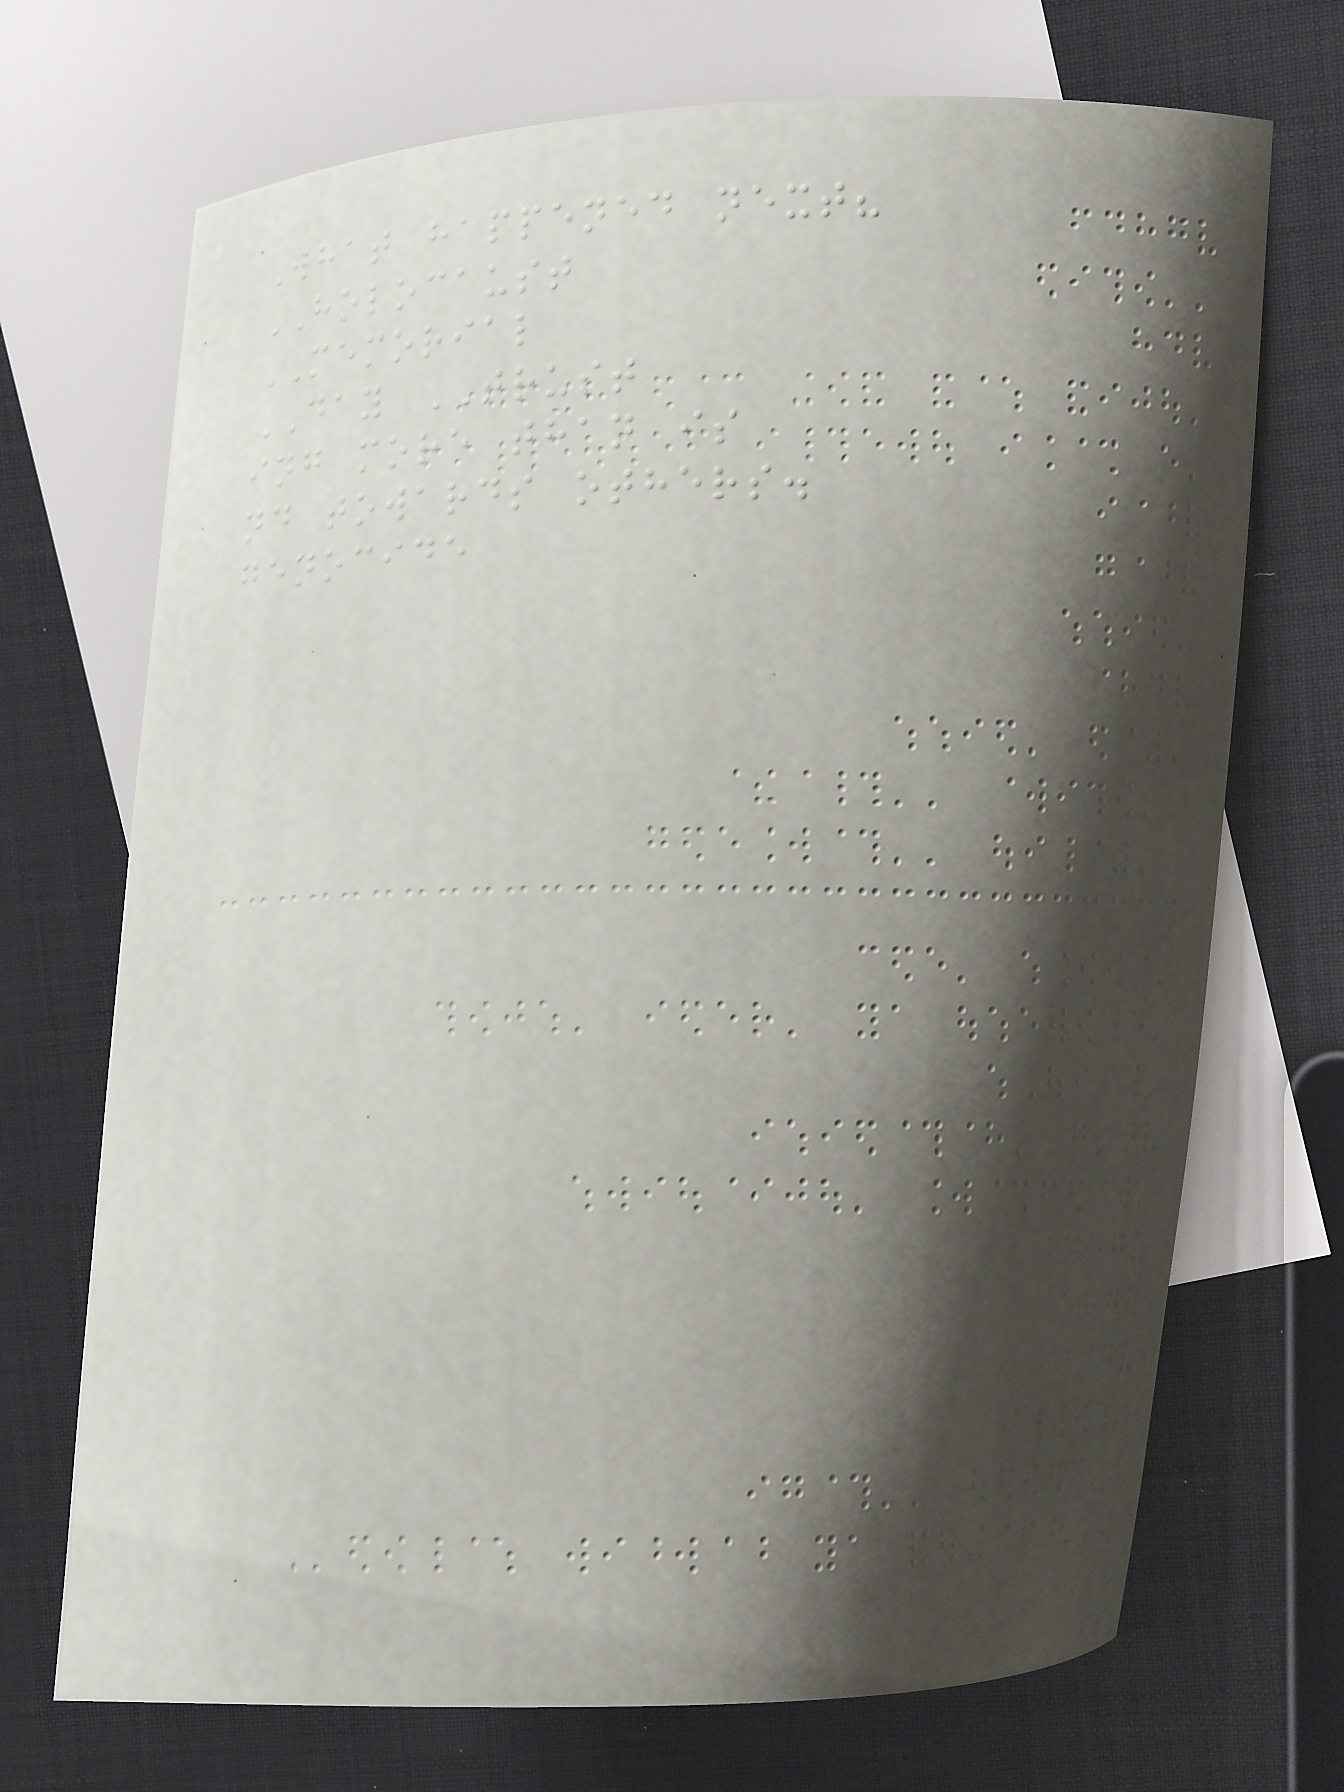What happened next?
HOLOCAUST
MEMORIAL
DAY TRUST
ing more than is
nd towards others.
genocide
